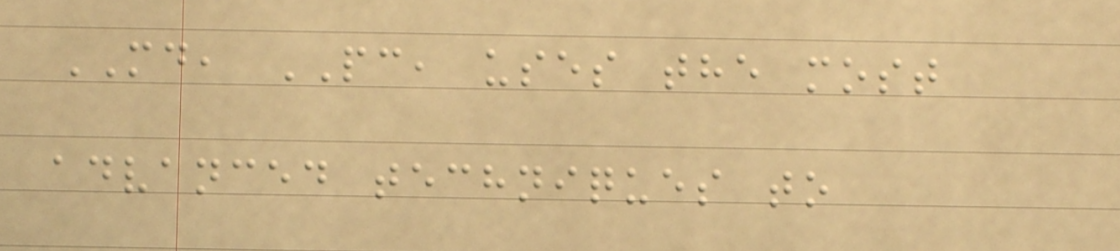MD, PC, uses the most
advanced techniques to
